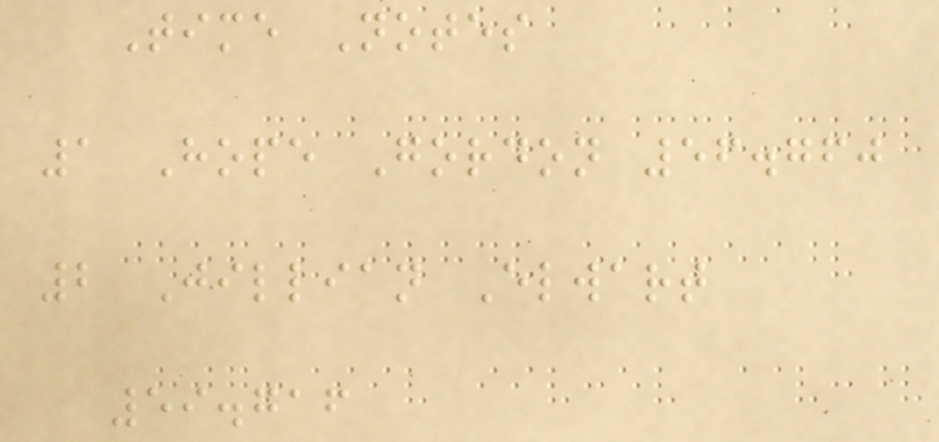Time Notes
1 Hope Gordon 56.760
2 Jillian Elwart
59.716
